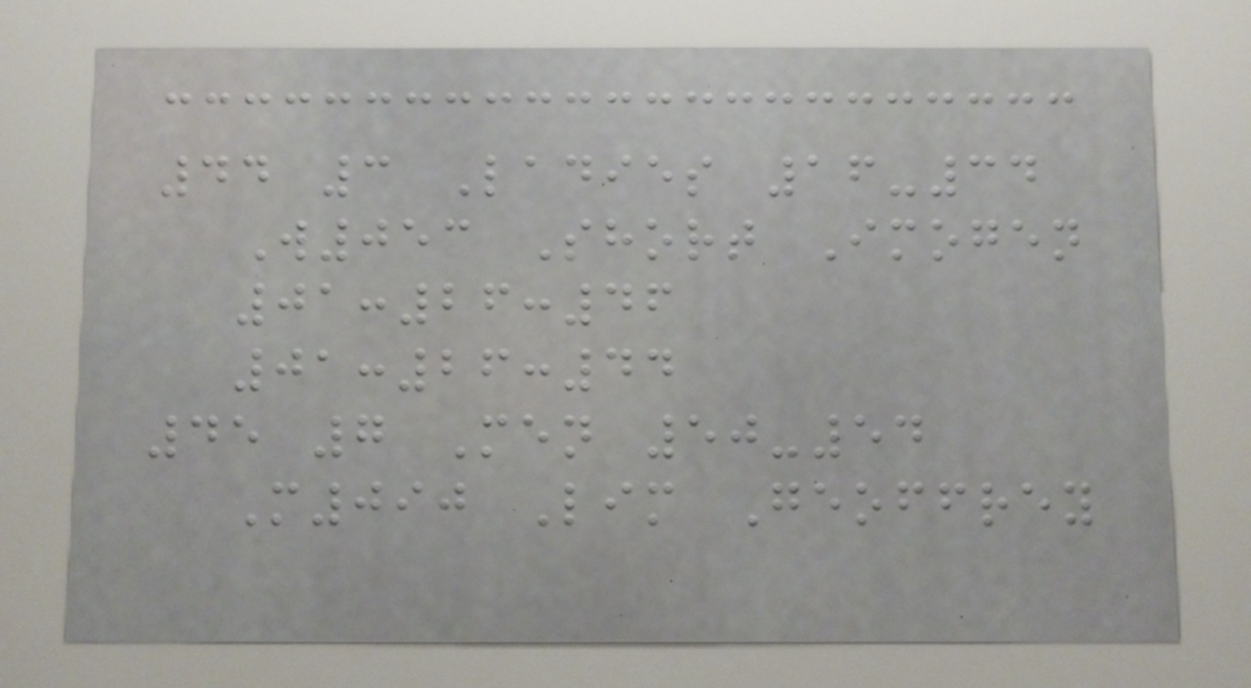44 3 Ladies 16-34
W053 Short Imogen
01:26:46
01:26:44
45 7 Men 50-54
M090 Lim Geoffrey
